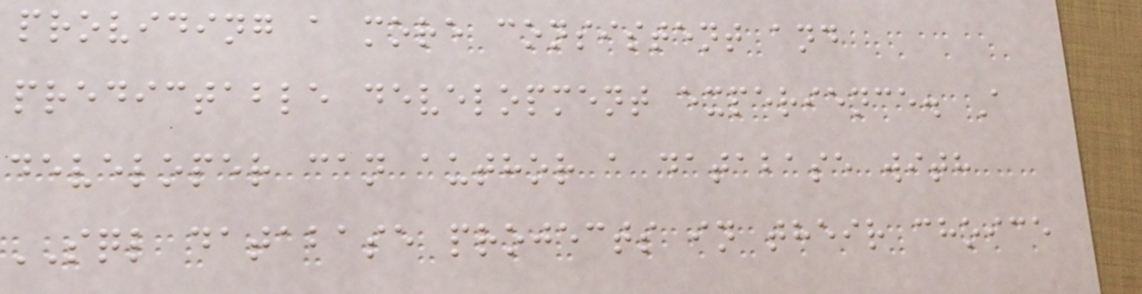providing a more consistent and
predictable development experience. A
developer can author a database with
SQL database projects in their choice
